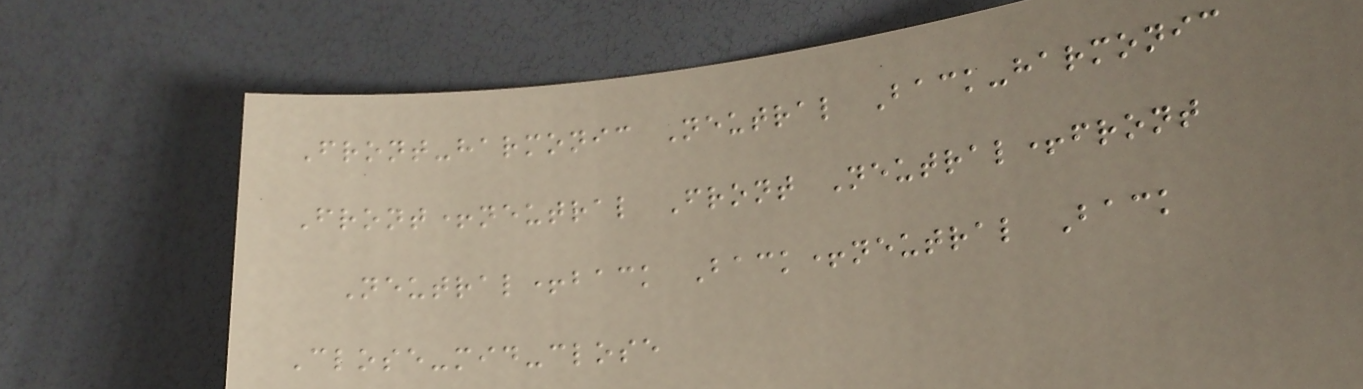Front-harmonic Neutral Back-harmonic
Front+neutral Front Neutral+front
Neutral+back Back+neutral Back
Close-mid-close
